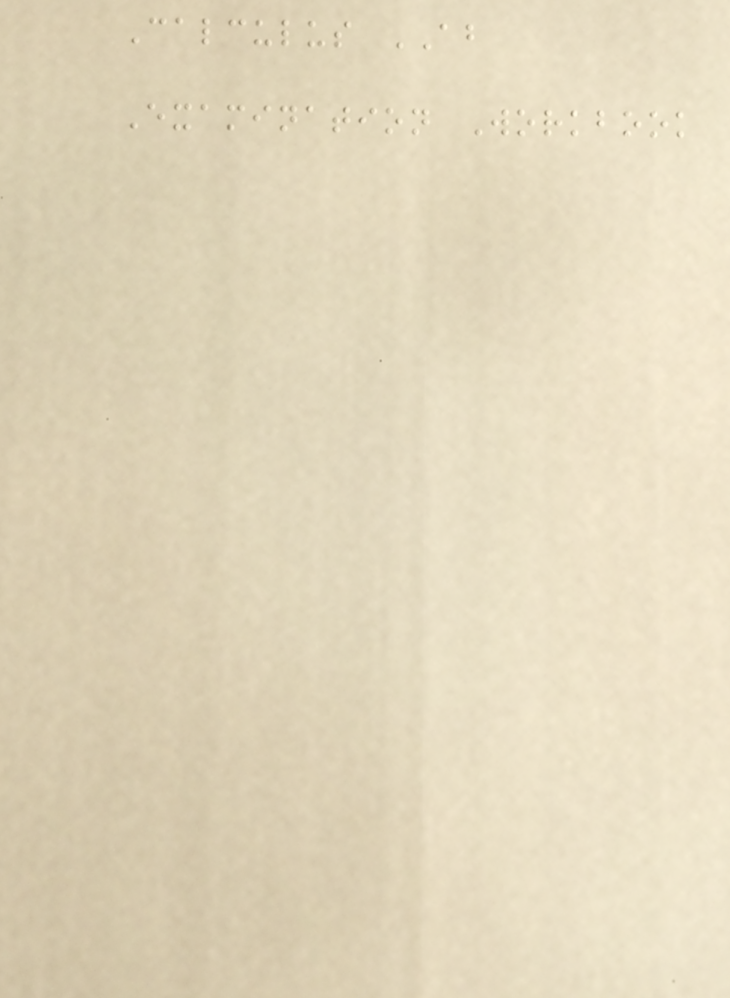Calculus AB
Examination Workbook
